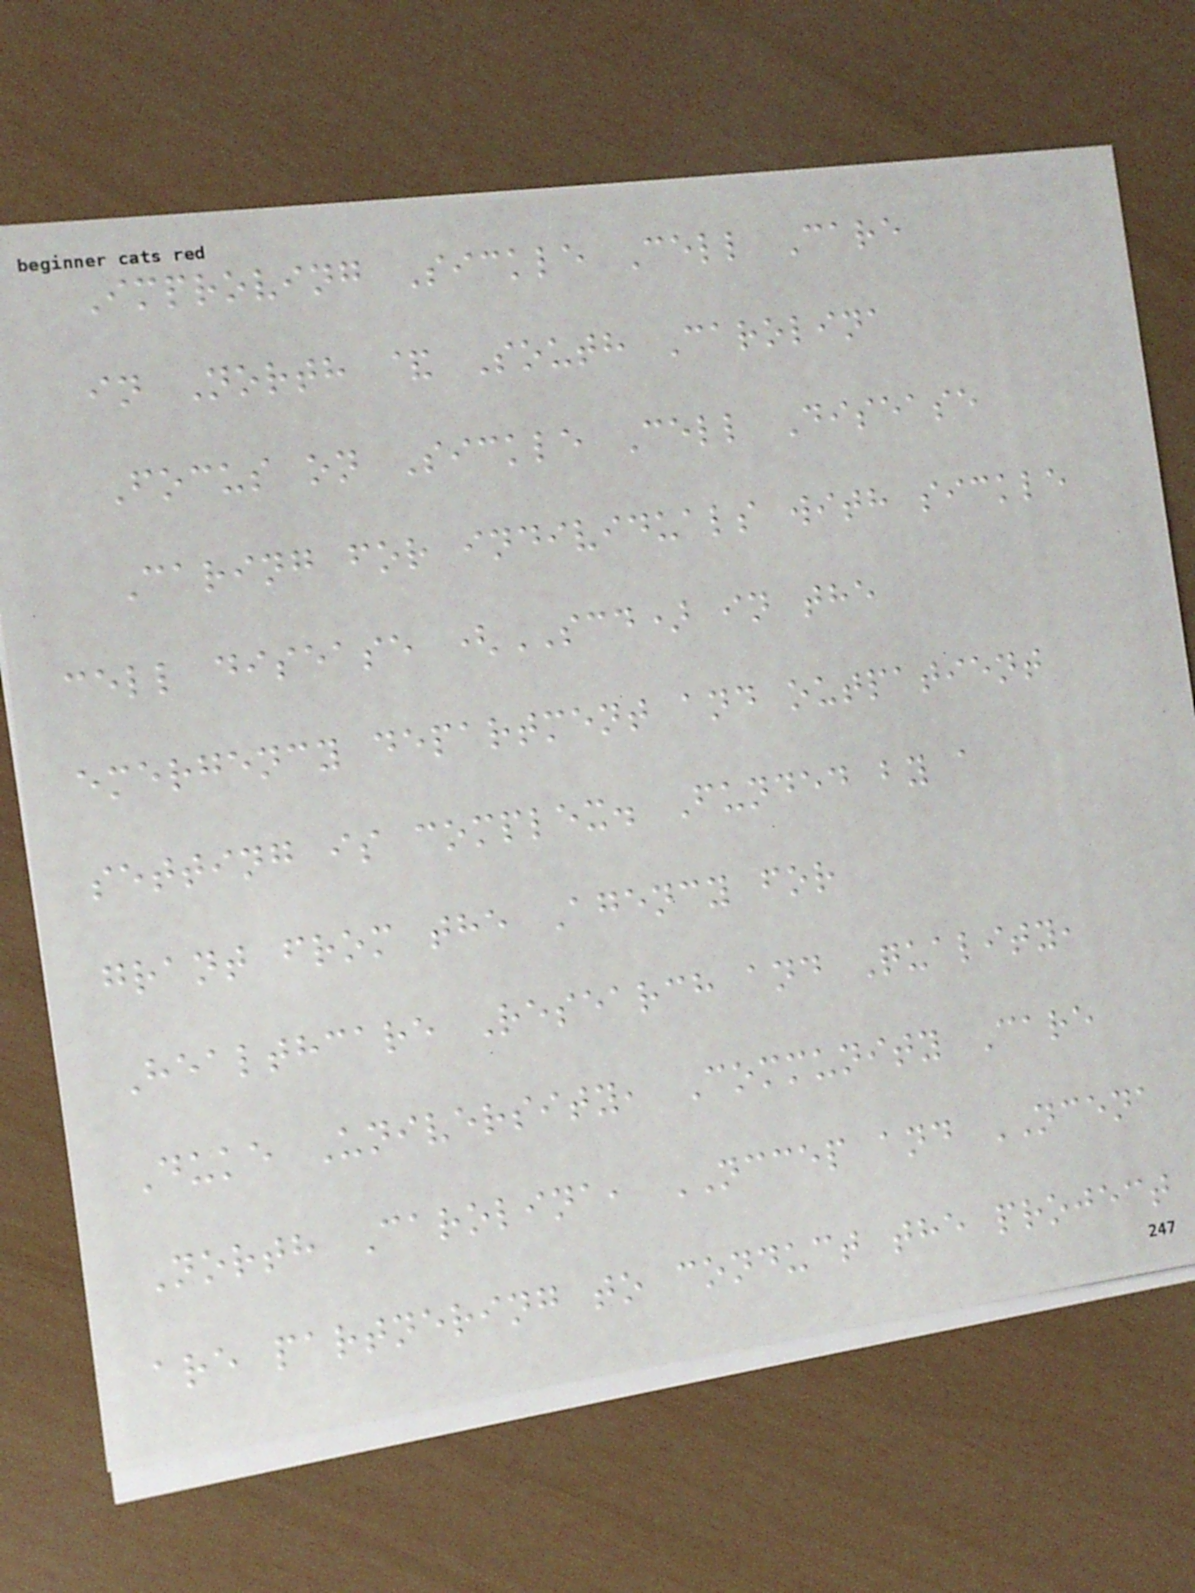Improving Sickle Cell Care
in North & South Carolina
Focus on Sickle Cell Disease
Caring for individuals with sickle
cell disease (SCD) in the
emergency department and outpatient
setting is complex. Funded by a
grant from the Agency for
Healthcare Research and Quality,
Duke University, Community Care
North Carolina, NCCEP and NCENA
are partnering to conduct the project
